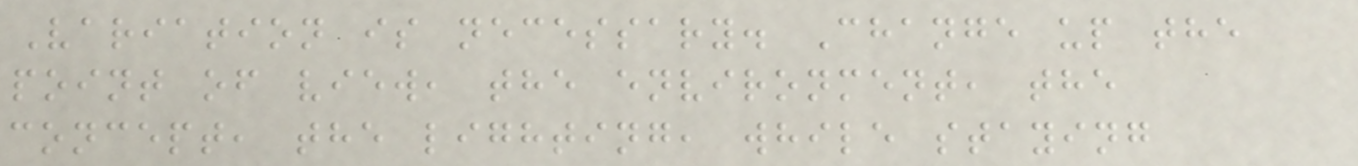Variation is necessary. Change up the
point of view, the environment, the
concept, the lighting, while staying
